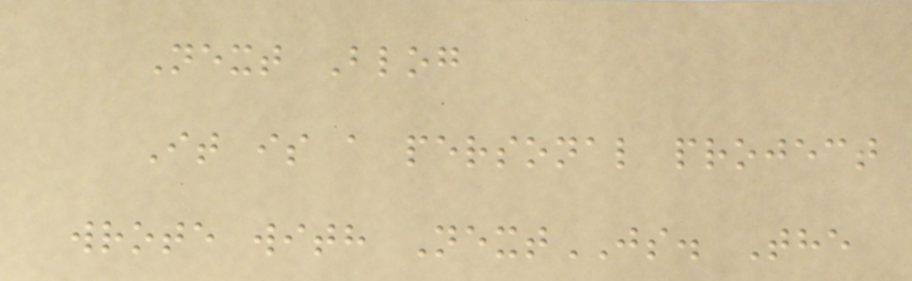Next Blog
It is a personal project
wrote with NextJS. The
